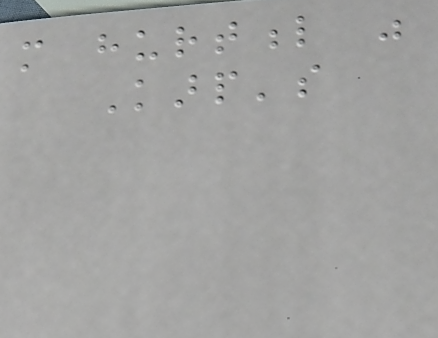more hurtful was
Karp's
